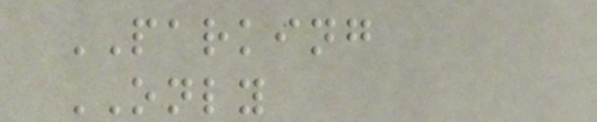PARKING
ONLY
